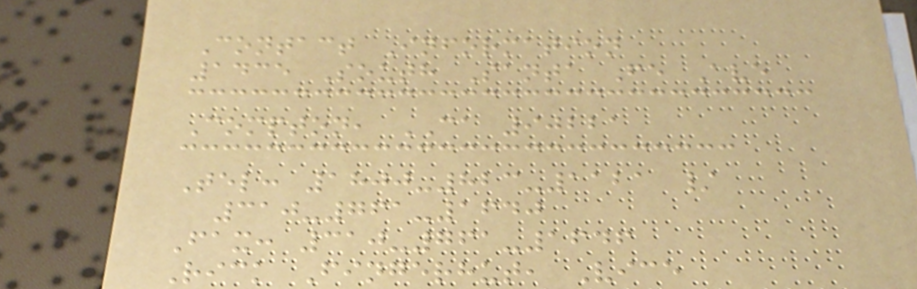Contact Information
1435 South Santa Fe Ave
Compton, CA 90221
Tel: 1800-823-1121 /
310-761-1640
Fax: 310-761-1646
Rick Fingerhut, Vice
